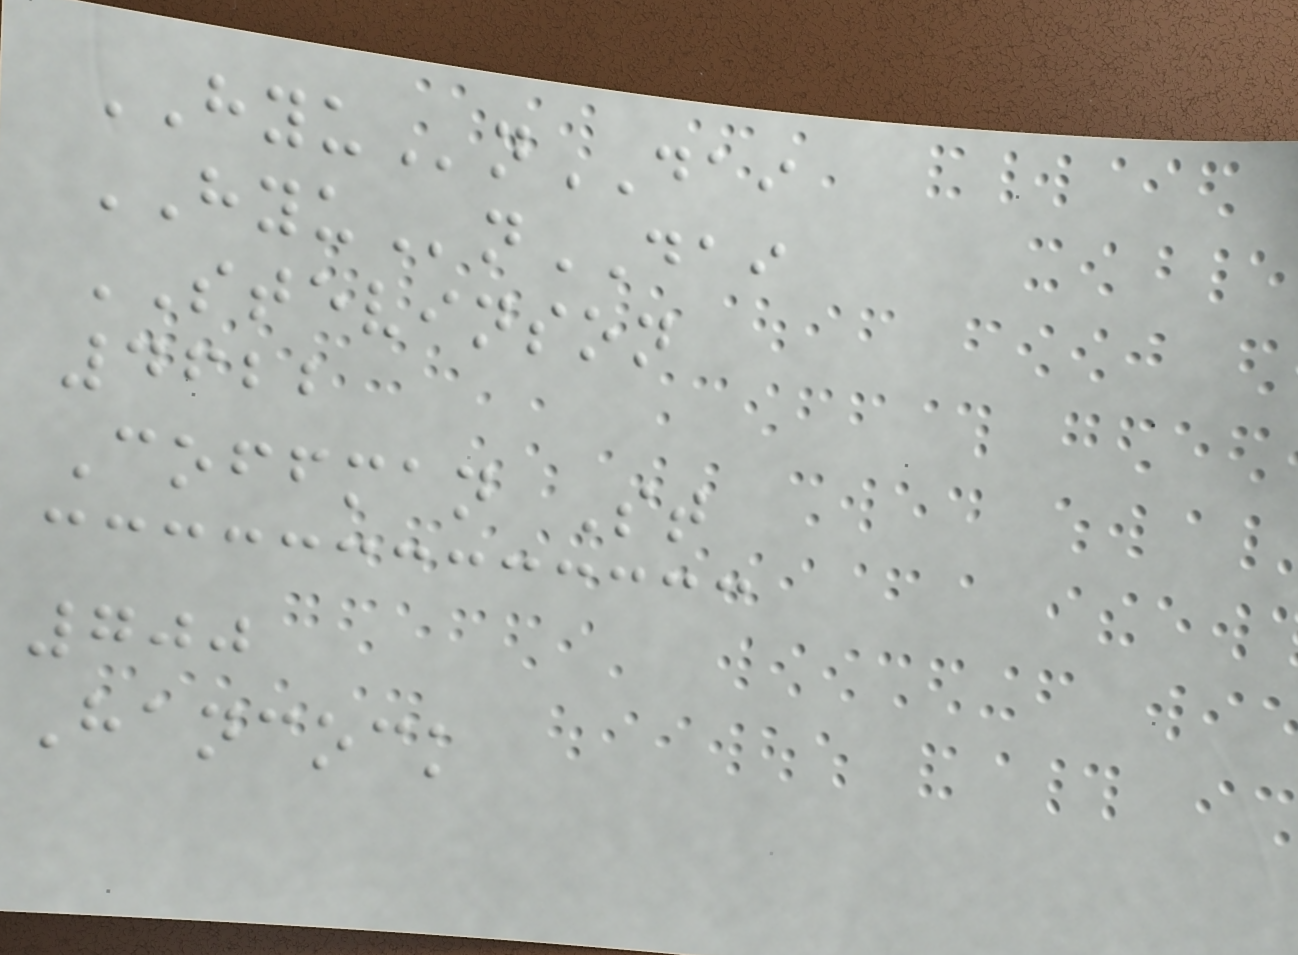HYUnDAI
HYUnDAI
STEVINSON
4622
Coffman St
700
Hancock
